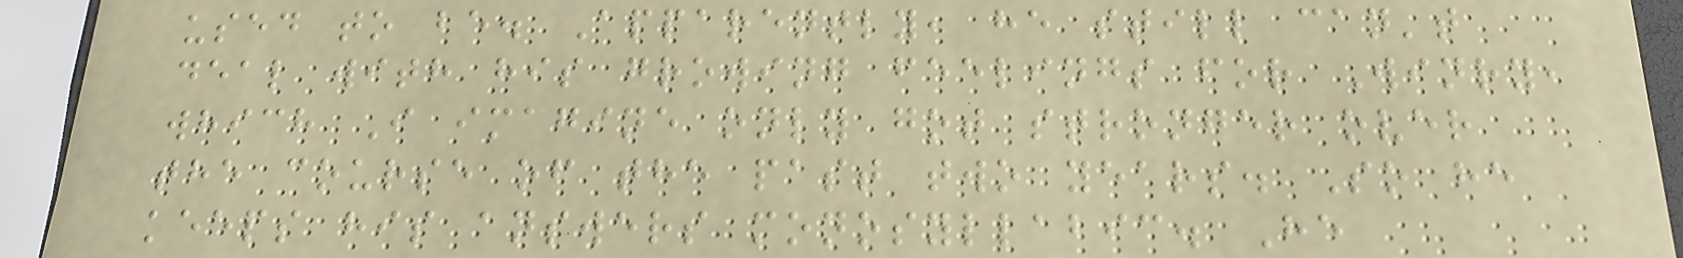used to be. Apparently, he still can't
deal with his growing feelings for Winry,
which I imagine only got stronger over
the course of the past two years. So he
keeps his answers monosyllabic. He
